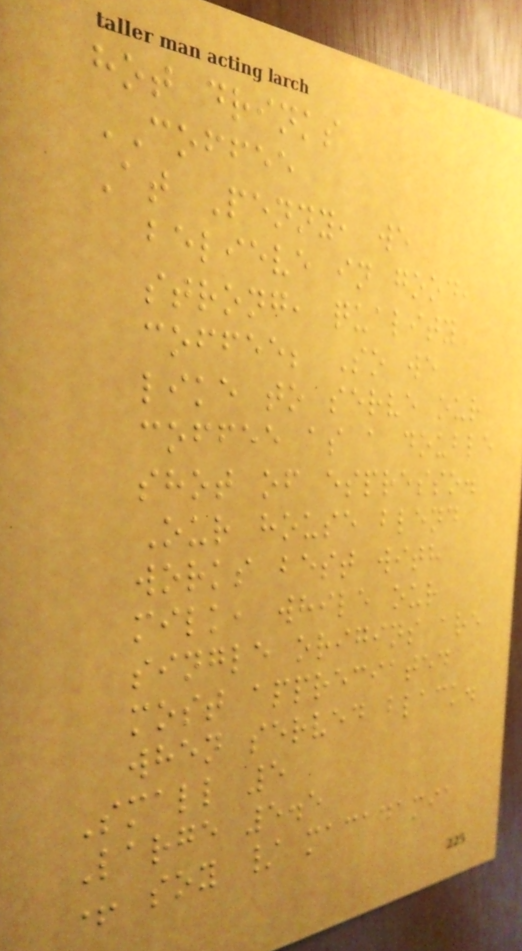hot drinks
COFFEE
At Penny, we
believe in good,
strong, quality
coffee; So we
like to serve our
coffee as a double
shot of espresso.
Our house blend
works best with
milk, while our
single origins are
most appreciated
when served black.
Small 5
Large 5.5
+ soy / macadamia
